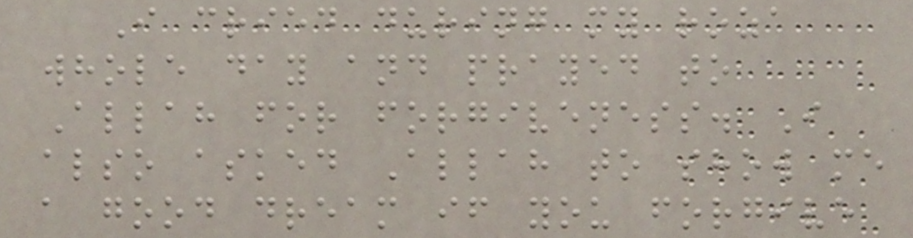I cried during my roza
whole day and prayed to
Allah for forgiveness. I
also asked Allah to show me
a good dream if you forgive
